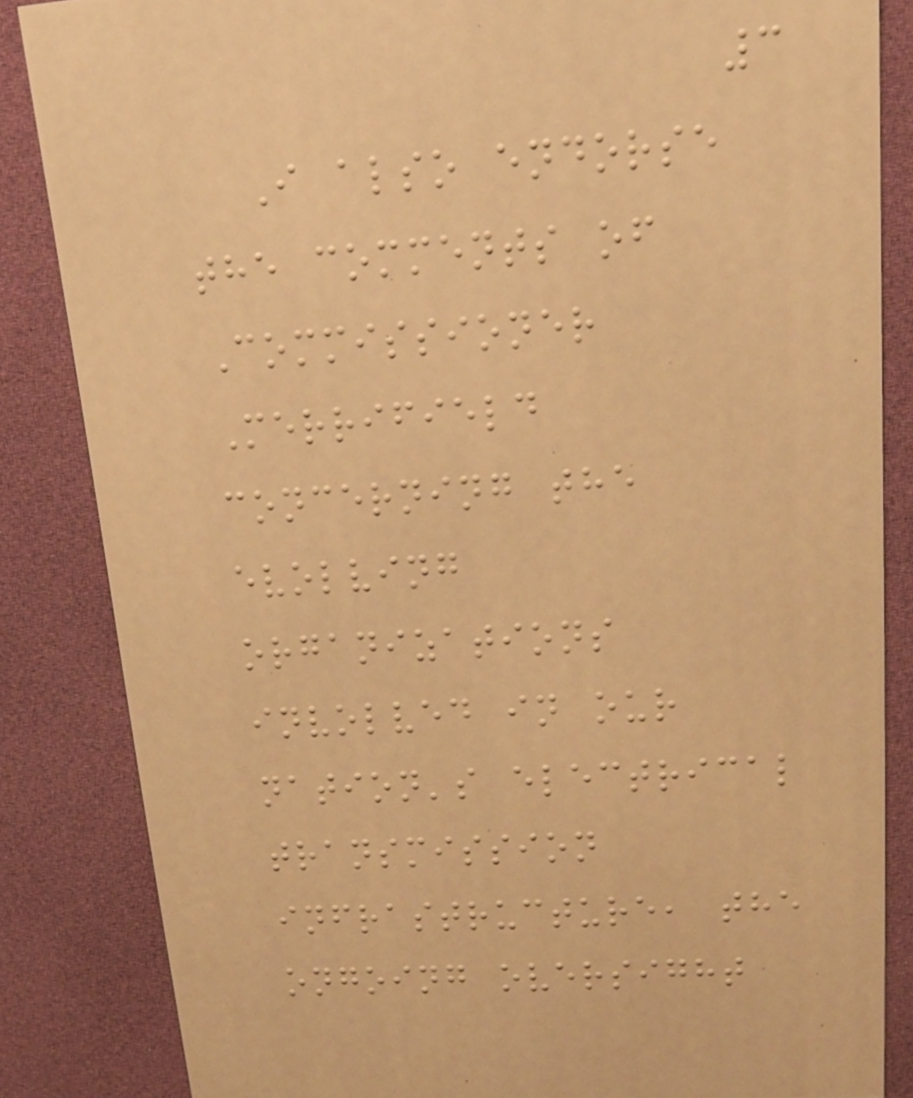3
I also endorse
the comments of
Commissioner
Merrifield
concerning the
evolving
organizations
involved in our
nation's electrical
transmission
infrastructure, the
ongoing oversight
